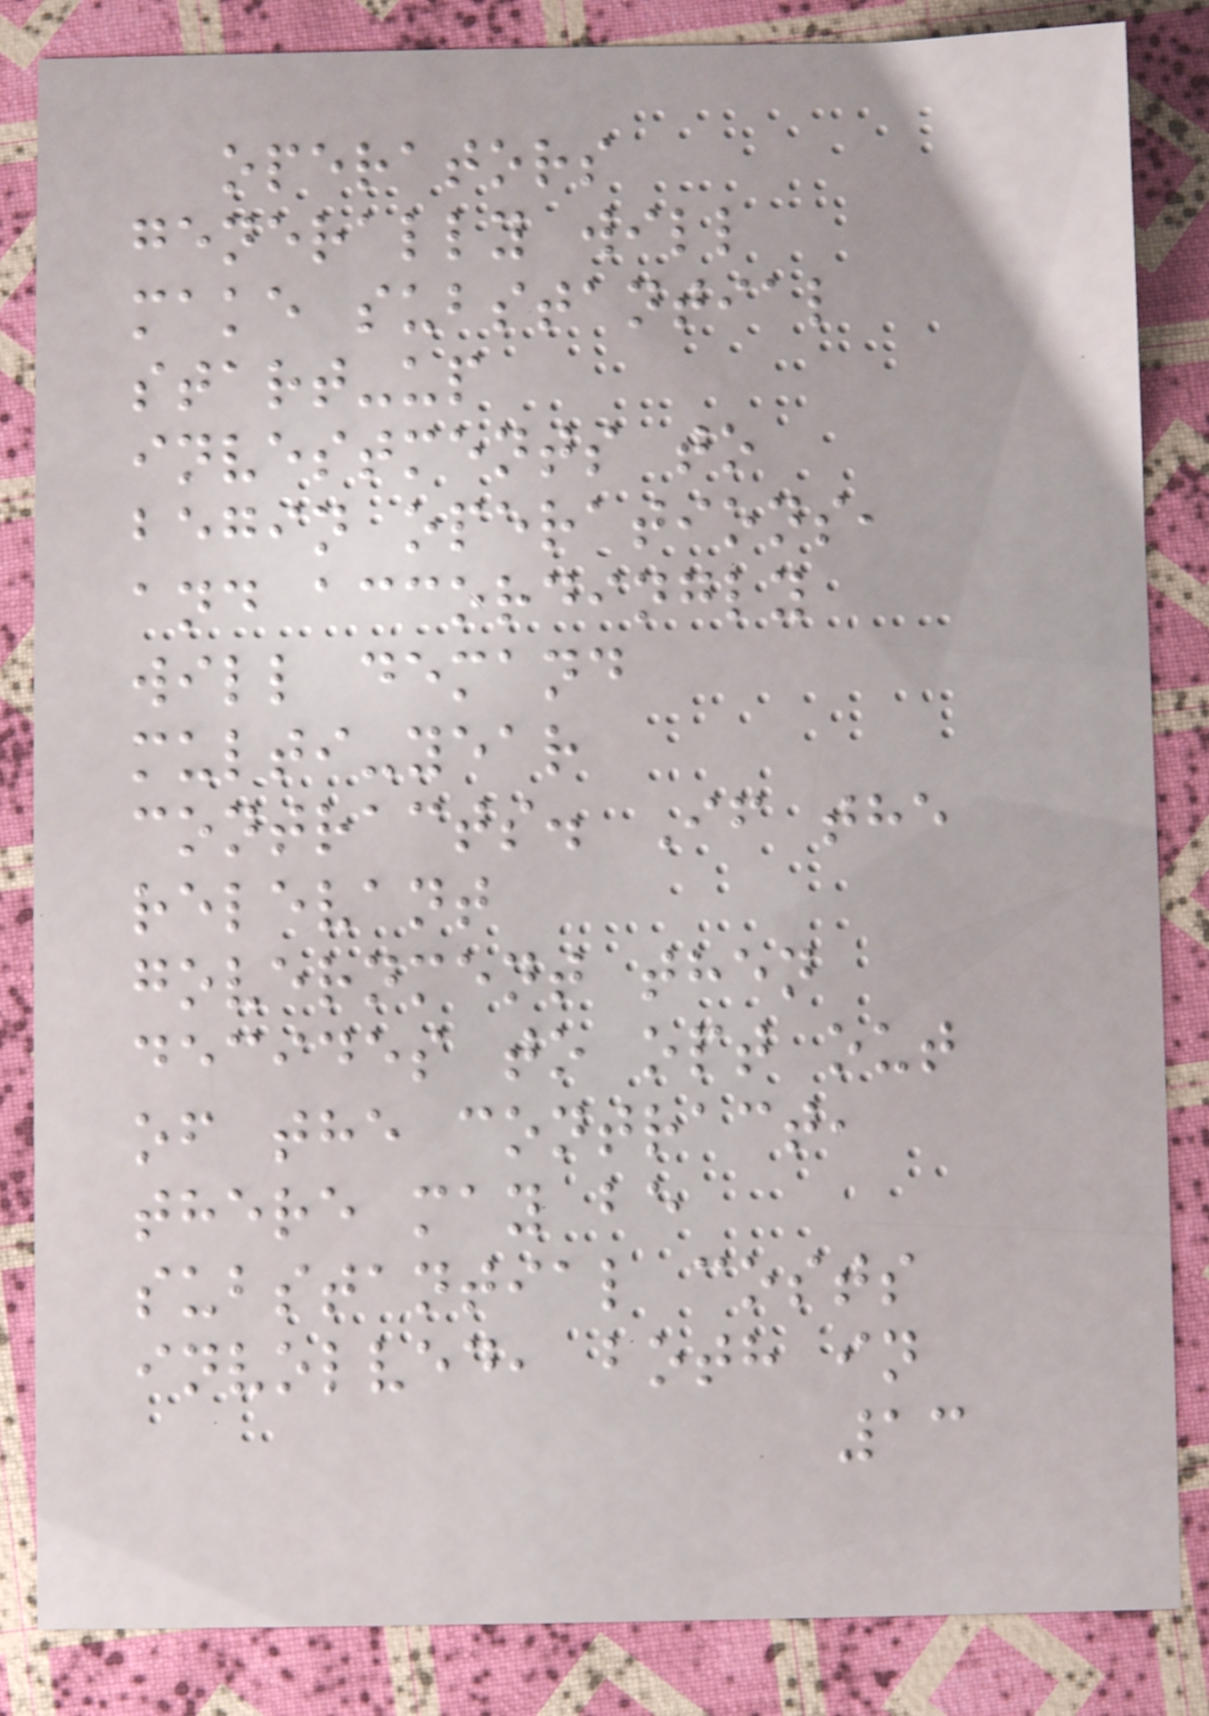operators
generally will
make substantial
start-up
investments to
begin operations,
and accordingly
will demand
multi-year
contracts. If the
relevant
government then
decides to opt out
of the contract,
there may be
substantial costs
involved, both in
13
